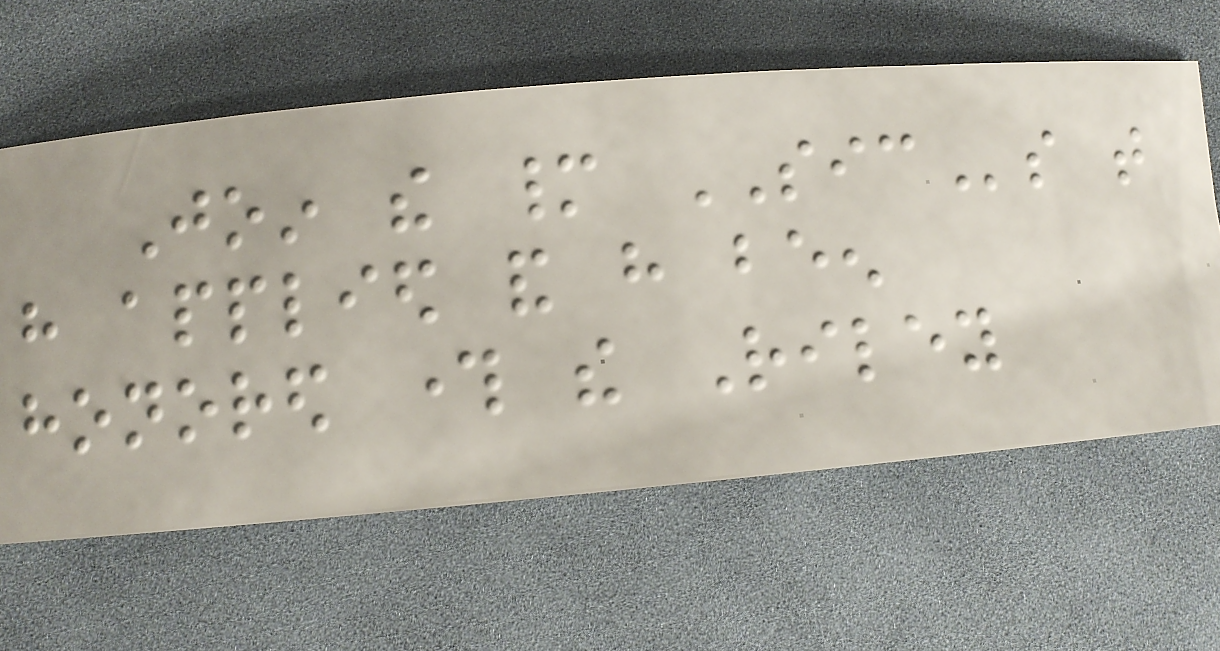Join the many SICs that
have applied and have been
honored through the Riley
